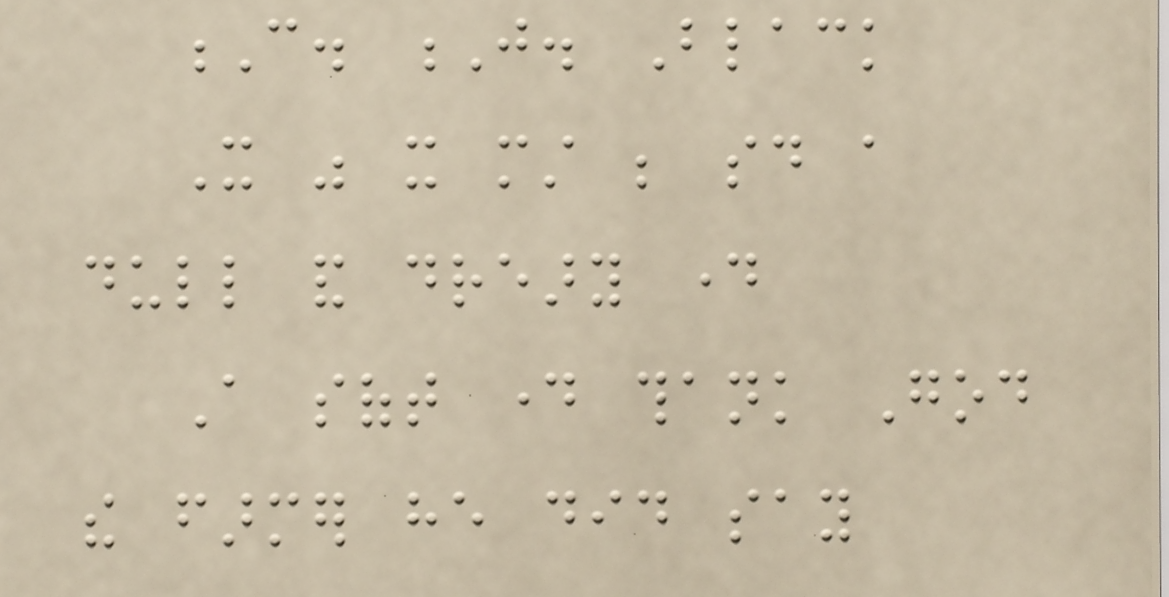C. J. Black
It was it must be said a
dull and dreary day
A soft day thank God
the farmer he did say
